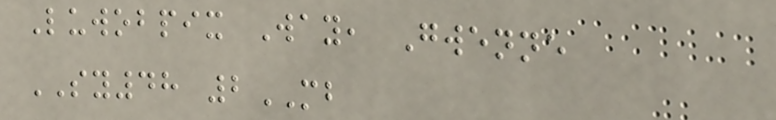Luwobpix Way, Gwenne
SY48 2MB
